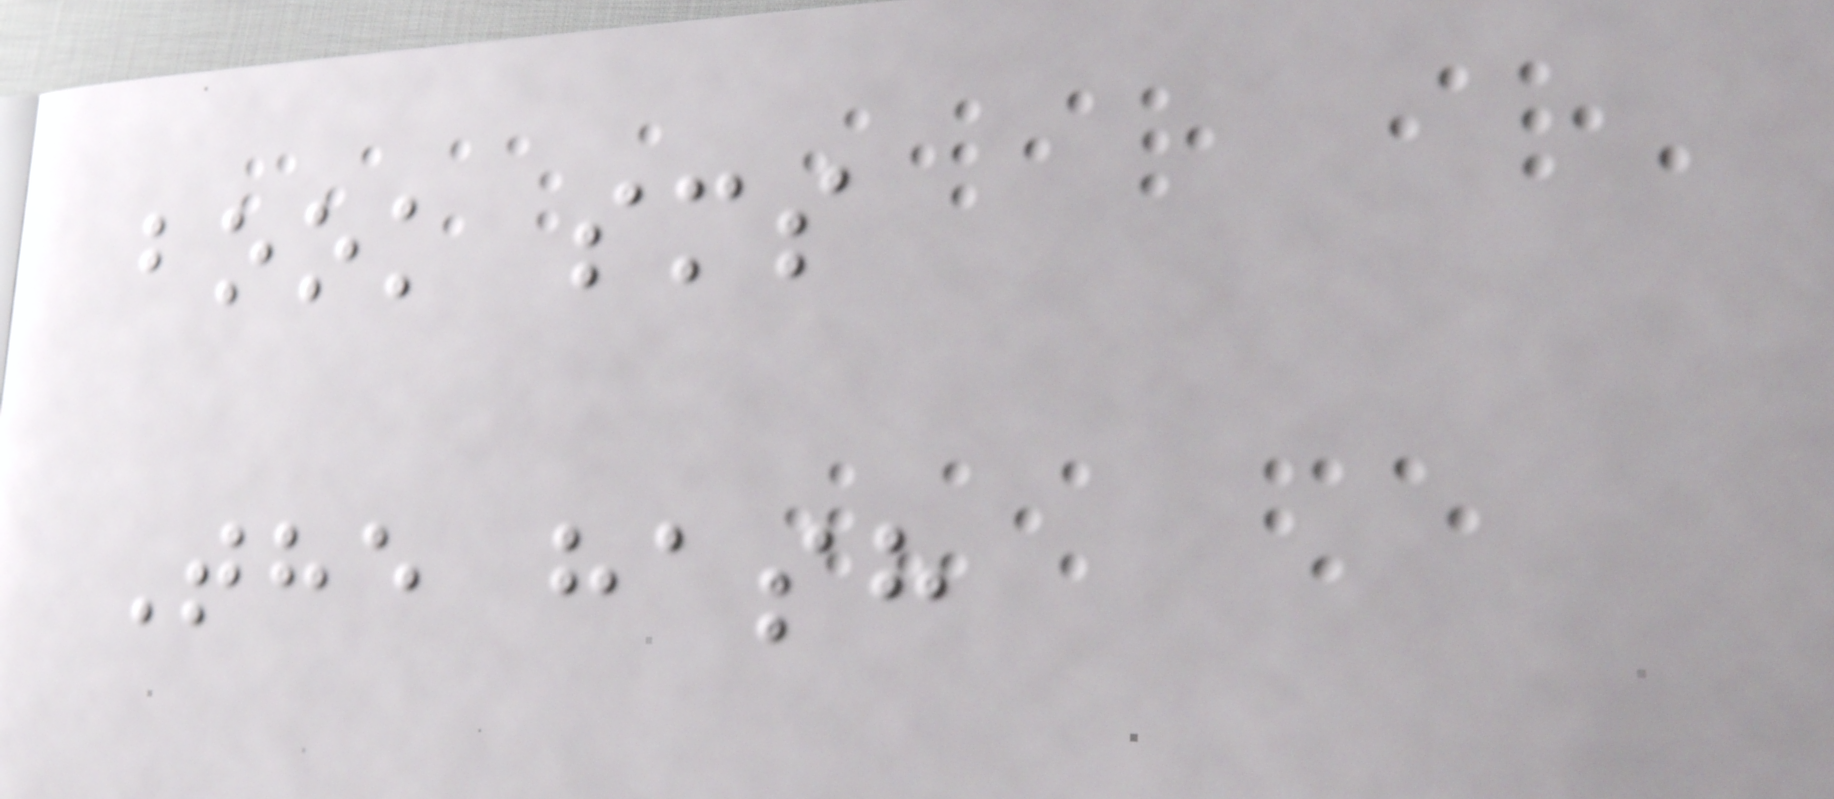book sms
The hash
